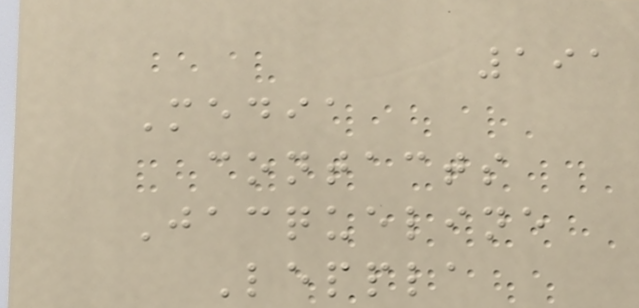191
Media
contacts
Jacqueline
Leppla
